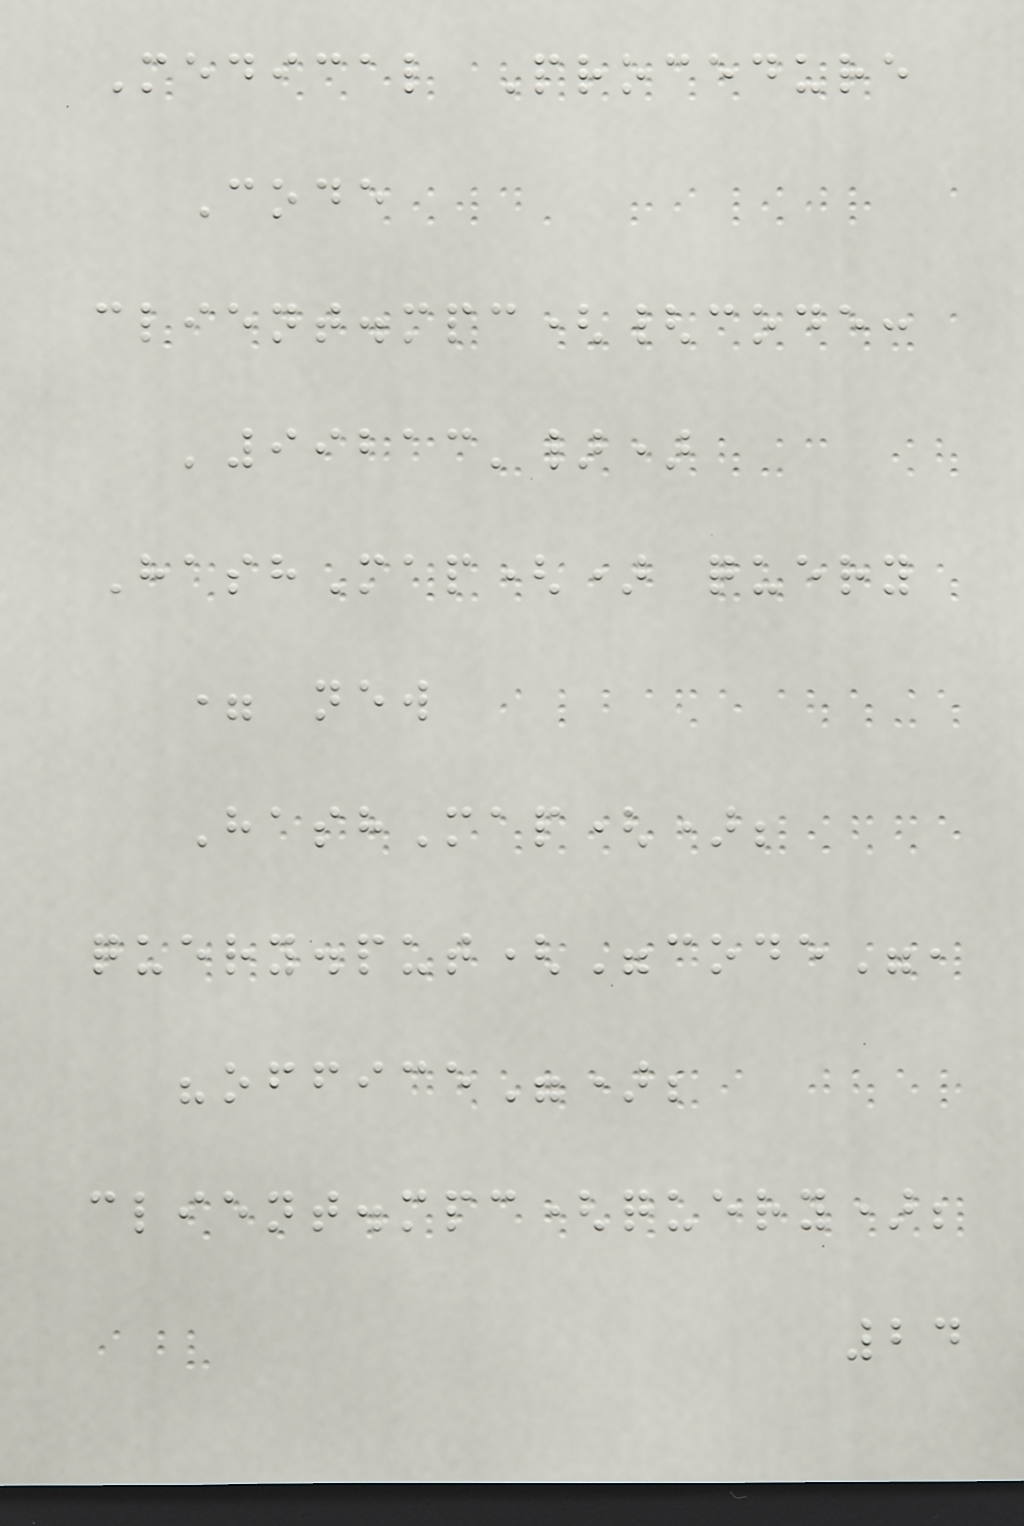Medical Procedure
Code
client.mpc({code:
'99213'})
HashMap() query
= new
HashMap();
query.put("code",
"office");
client.mpc(query);
24
